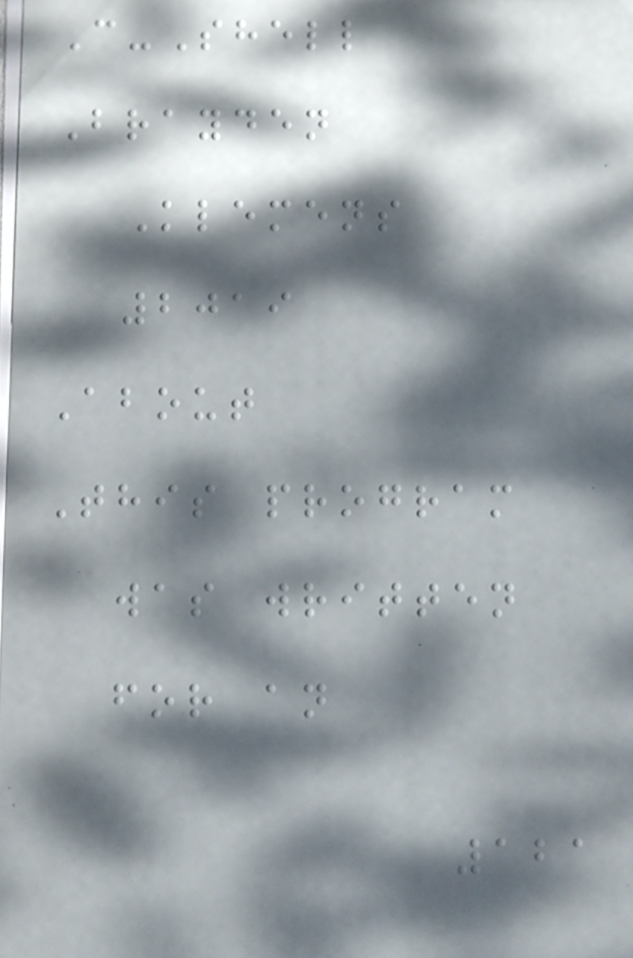C-Shell
Brayden
Klemens
2019
About
This program
was written
for an
121
